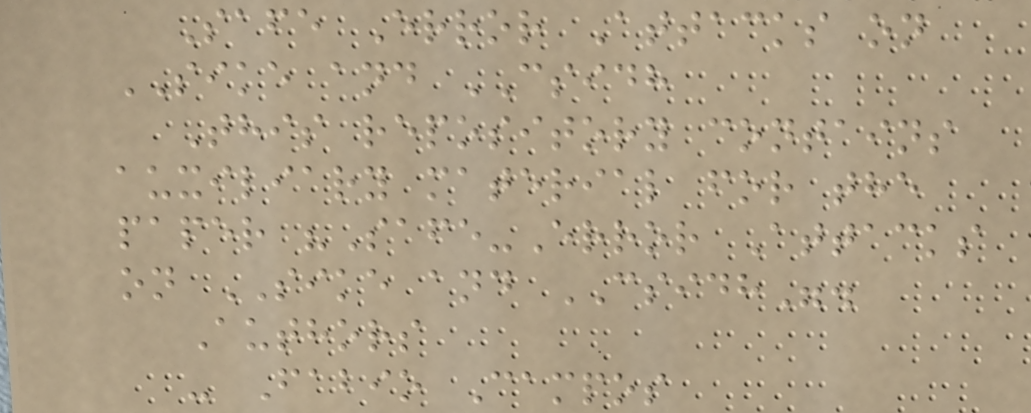Safe Error Attacks on
SIKE and CSIDH
This repository contains
auxiliary material for the
paper "Safe-Error Attacks
on SIKE and CSIDH".
Authors
- Fabio Campos
